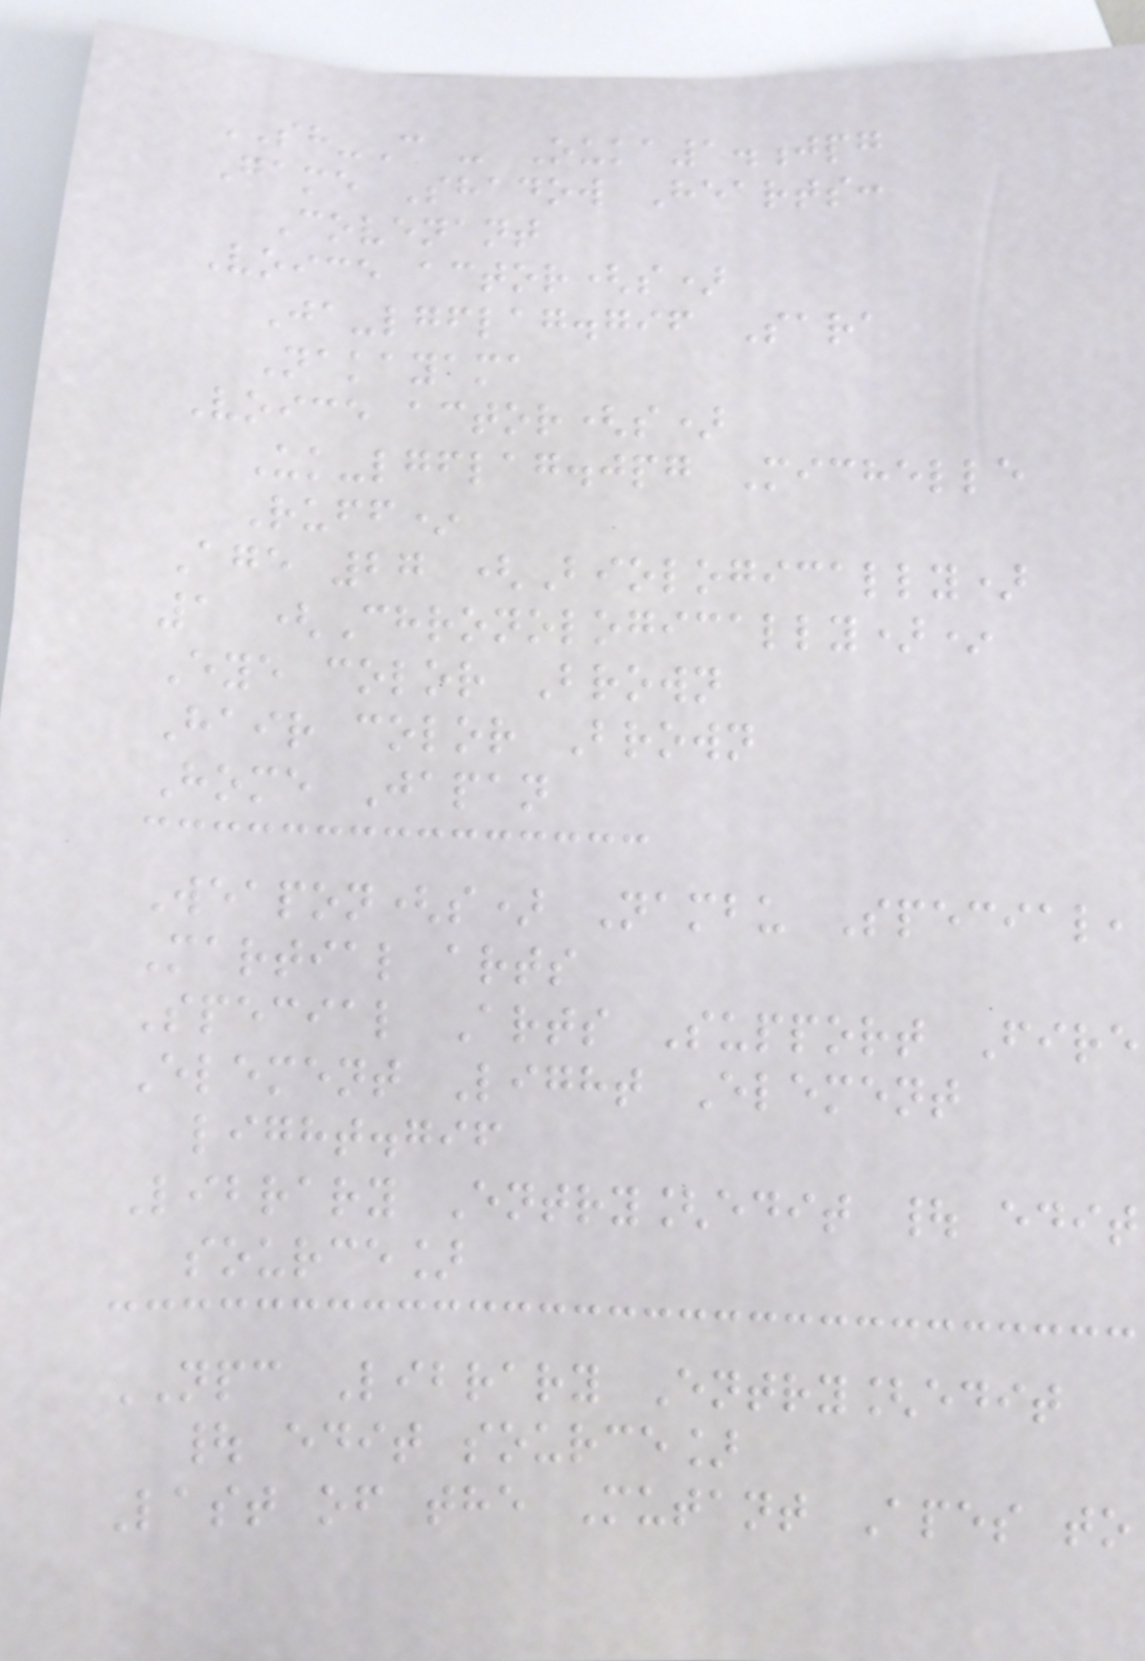SH-C - Ouka1.jpg
Game Shadow Hearts:
Covenant
Voice actor(s)
Ja-lgflag.gif Sara
Nakayama
Voice actor(s)
Uk-lgflag.jpg Michelle
Ruff*
Age 27 (Biologically)
1 (Chronologically)*
Eye color Brown
Hair color Brown
Home Japan
Weapon(s) Nambu Special,
Martial arts
Special Arts Support Fire
Element Light Element
light.gif
Library Entry[edit | edit
source]
NPC Library Entry[edit
| edit source]
Last of the Mutant Apes to
